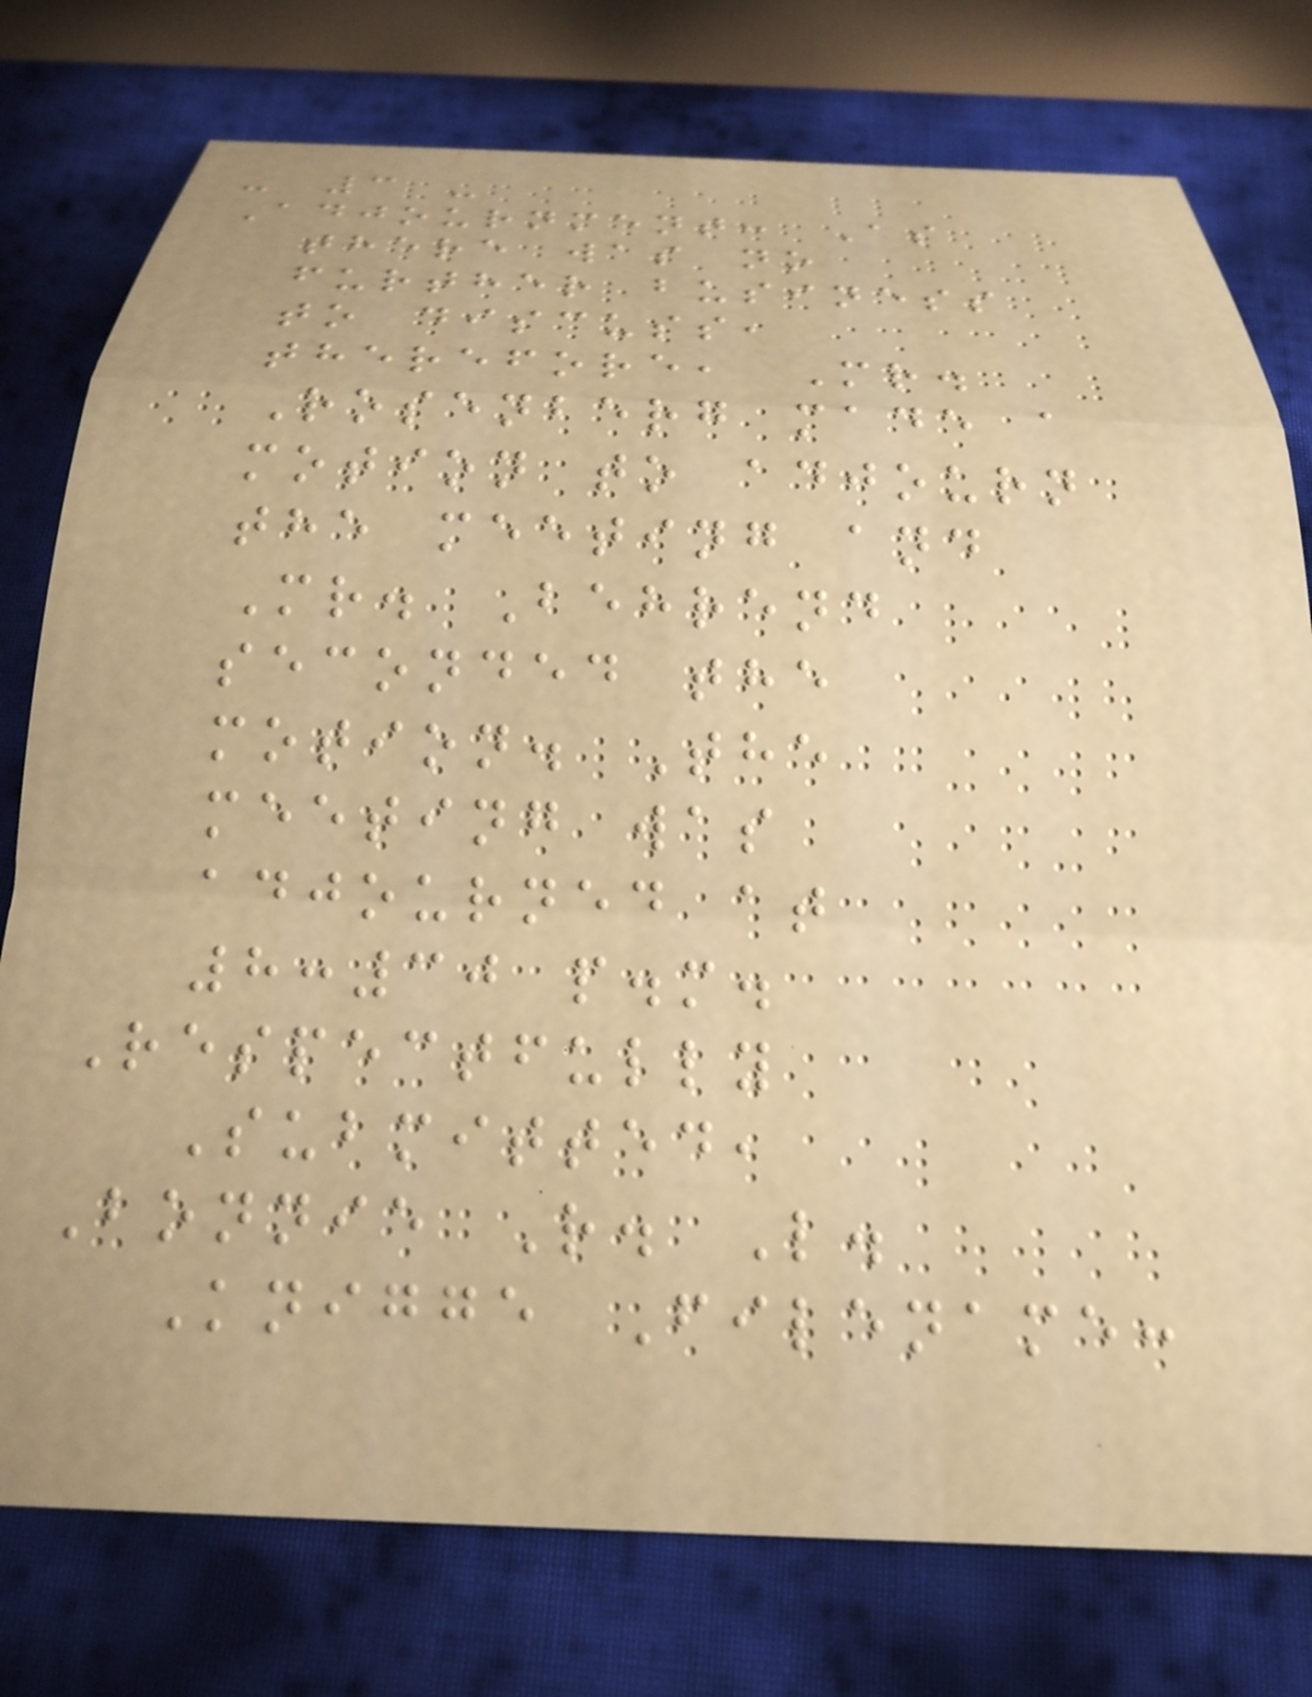- 3 -
Adjournment: As
there was no
further business
to discuss,
therefore, Mr.
Rosenberg made a
motion to adjourn
the meeting and
Mr. Behrend
seconded the
motion. The
meeting was
adjourned at
8:30 p.m.
Respectfully
Submitted,
Bonnie R. L.
Knigge Filename:
